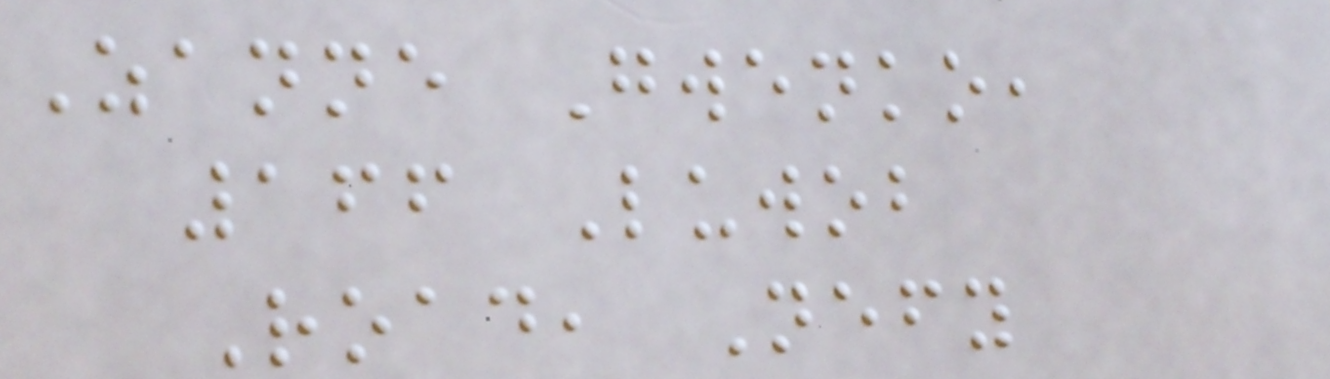Zanne Gwenko,
166 Luwob
Road, Nefy
